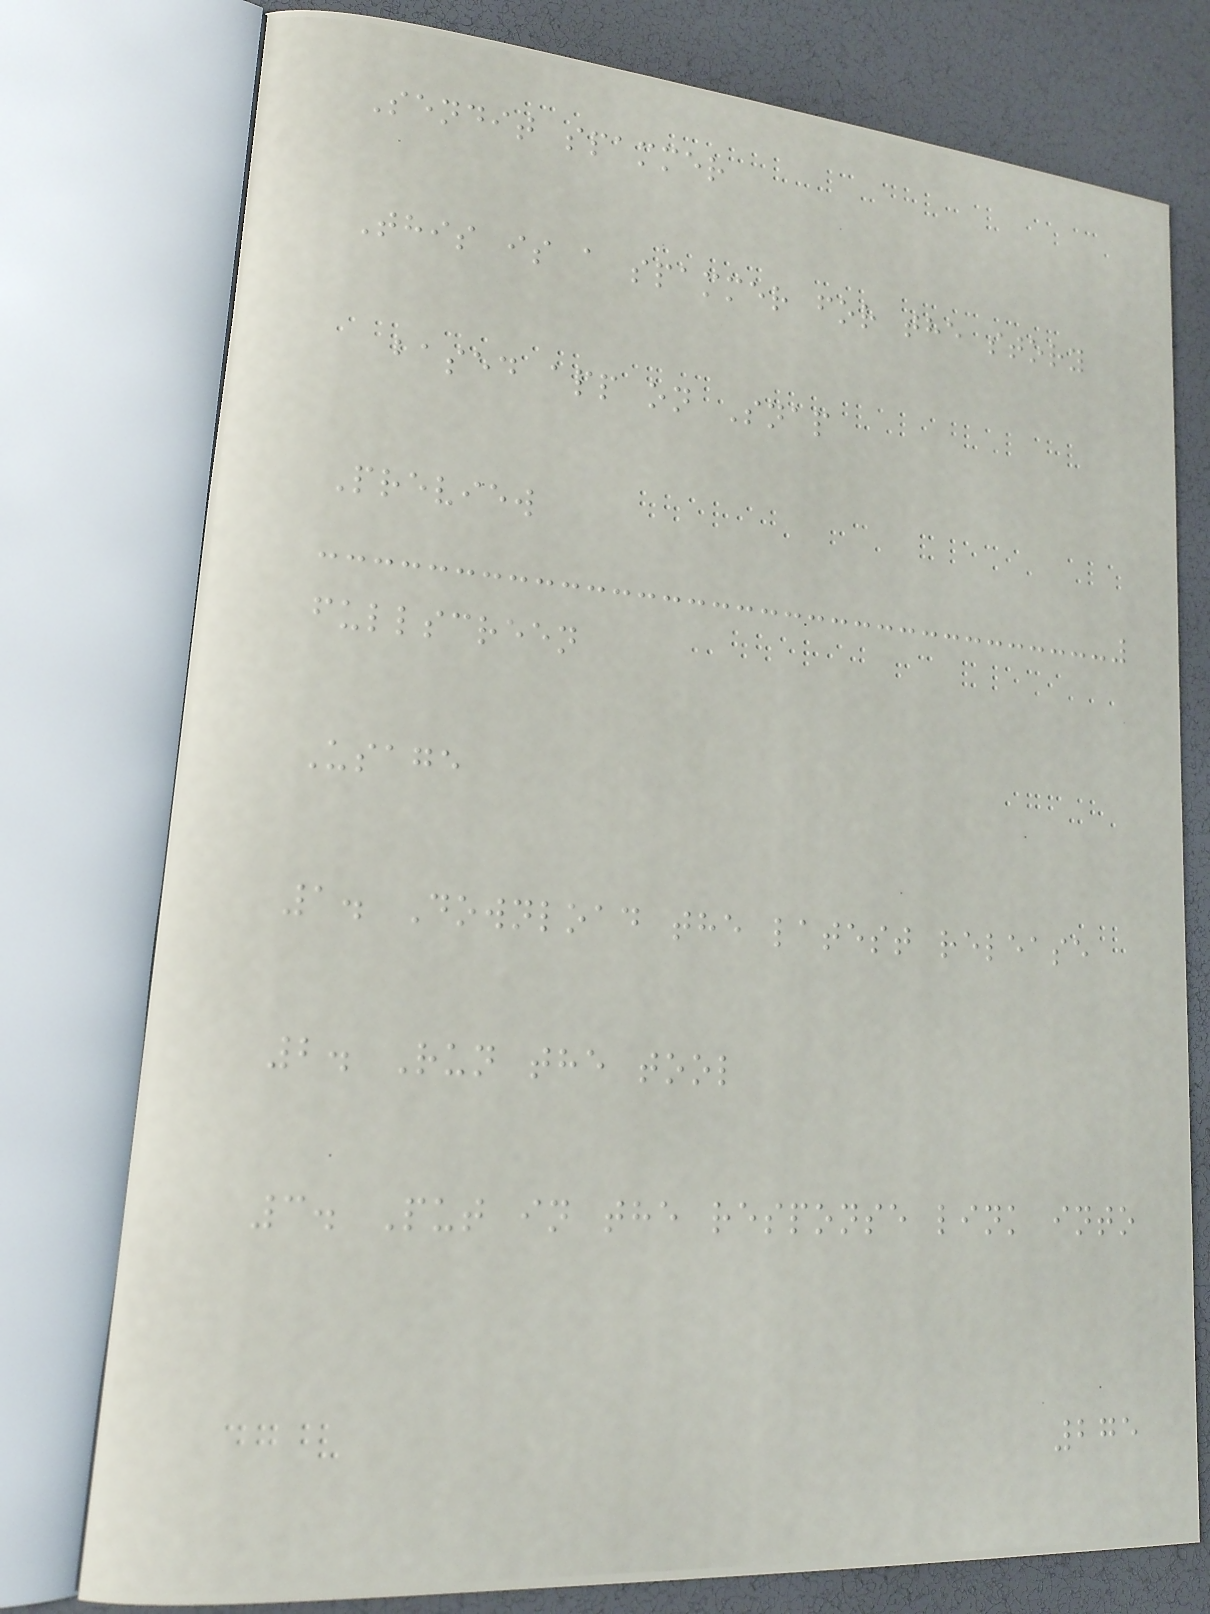Sendit spammer
This is a spammer for the story
based app on Snap
Preview
fullscreen
Usage
1. Download the latest release
2. Run the tool
3. Put in the response link into
275
